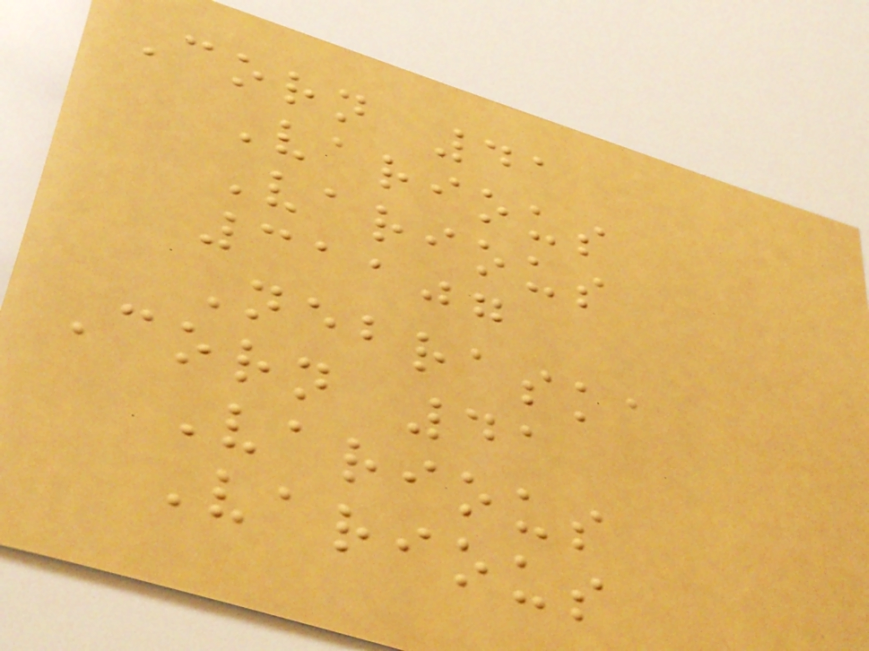Corn 41
Various
Various
31107
Nebraska
Corn 41
Various
Various
